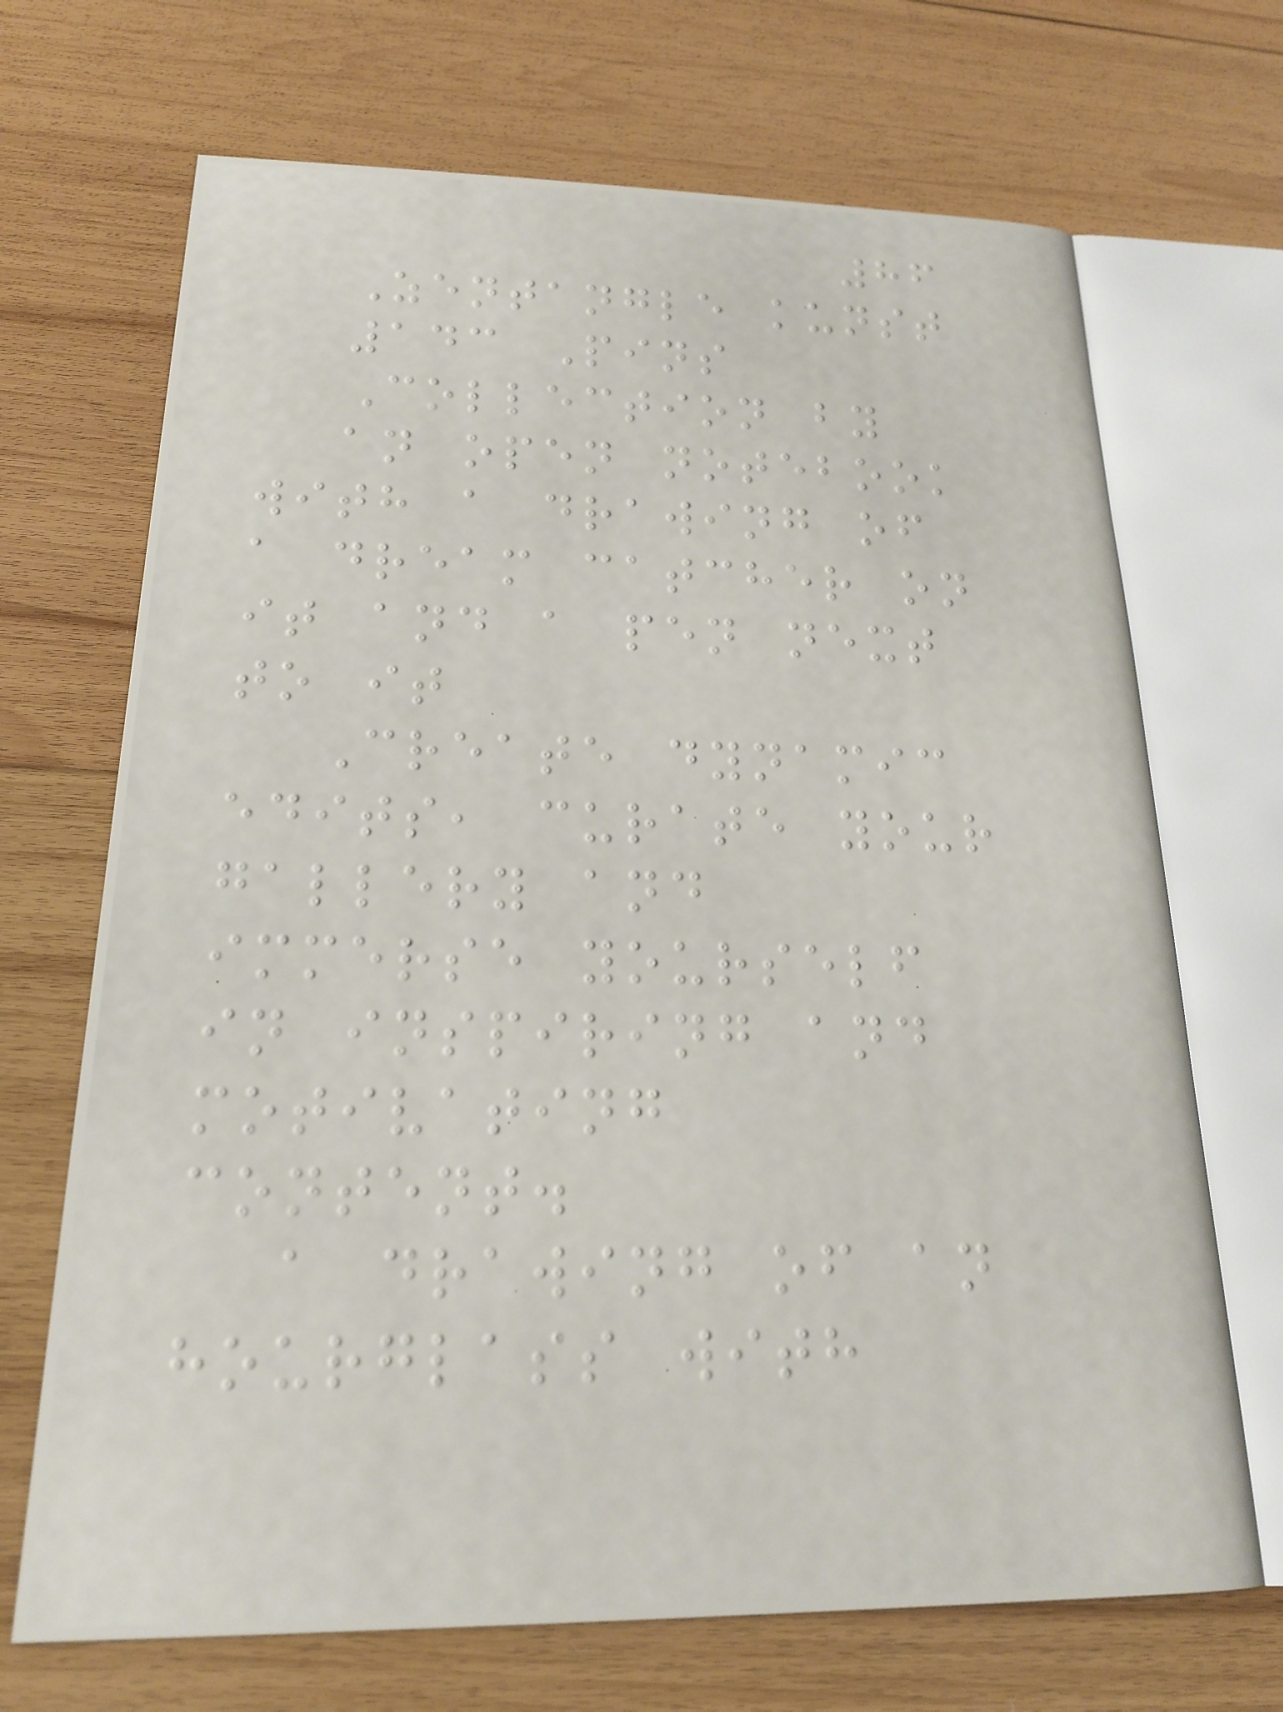86
Zentangle kunst
143 Pins
Collection by
an open notebook
with a drawing of
a dream catcher on
it and a pen next
to it
Create dynamic
edits, curate your
gallery and
immerse yourself
in inspiring and
motivating
content.
a drawing of an
hourglass with
